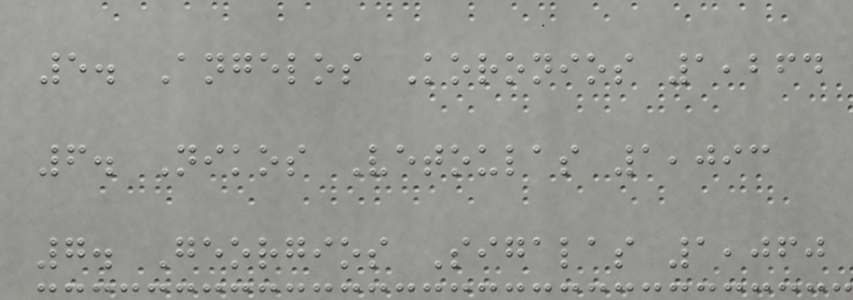5. Angelos Koronios 1,264
6. Nikos Vetoulas 1,093
7. Georgios Sigalas 1,060
